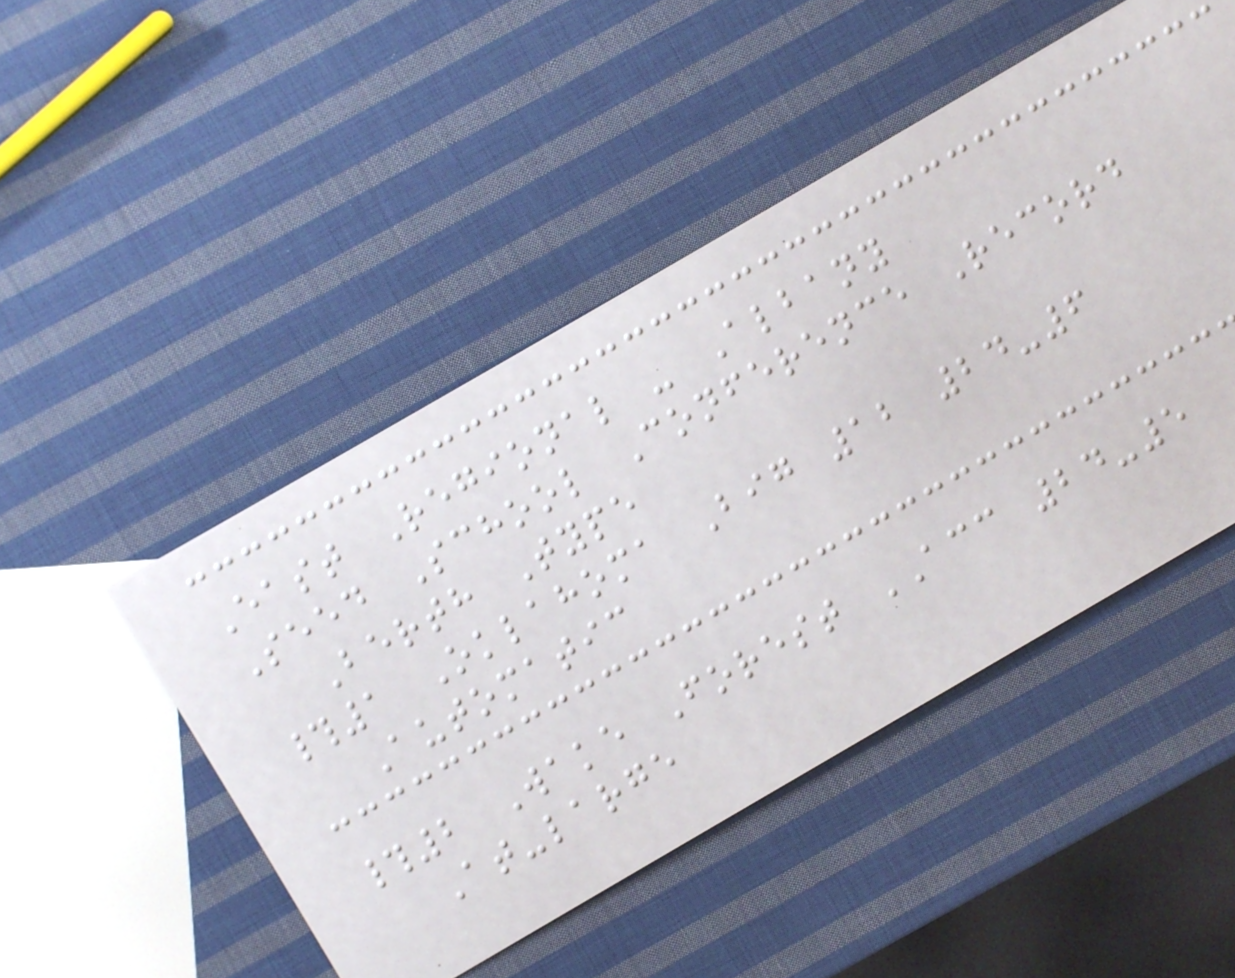East Regional - Albany
Seed School Conference Record
Berth Type
#1 Oklahoma Big 12 24-6
Automatic
#2 Wake Forest ACC 24-5
At-large
